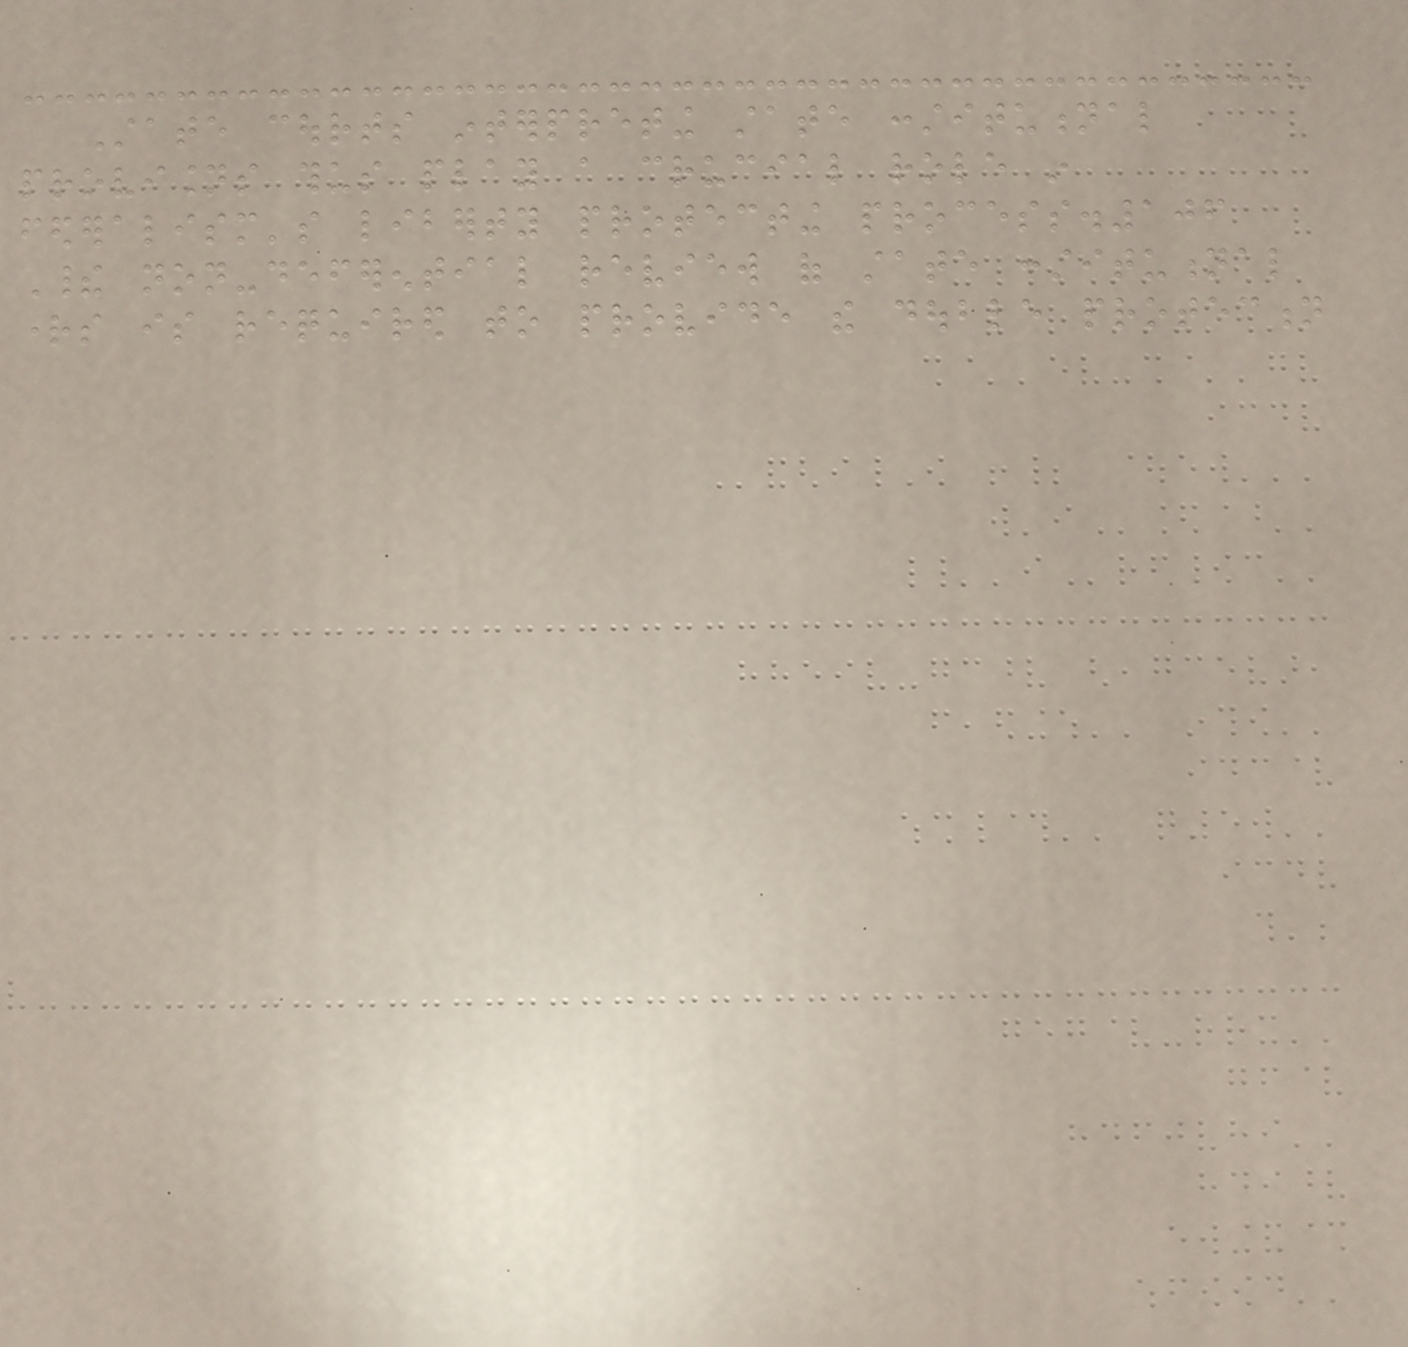State courts interpreting state constitutional
provisions thus play a crucial role in
federalism's liberty protecting process.106
Their non-deferential review of state constitutional
rights is required to provide the double protection
